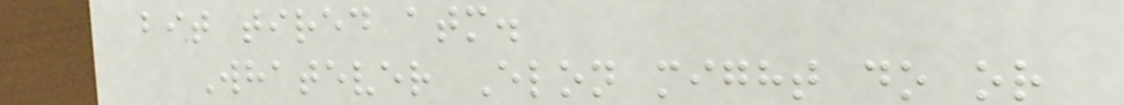bit tired atm.
Whatever Elon might do or
